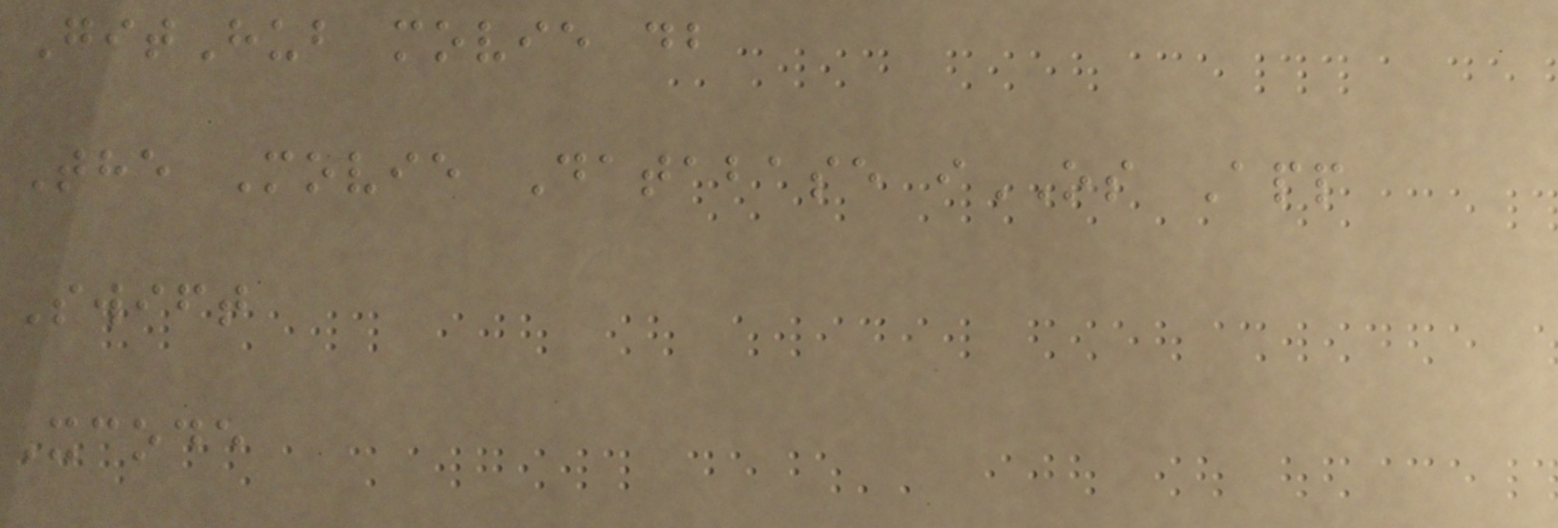GitHub movie db
The Movie Database iOS App
Swift
Xcode
